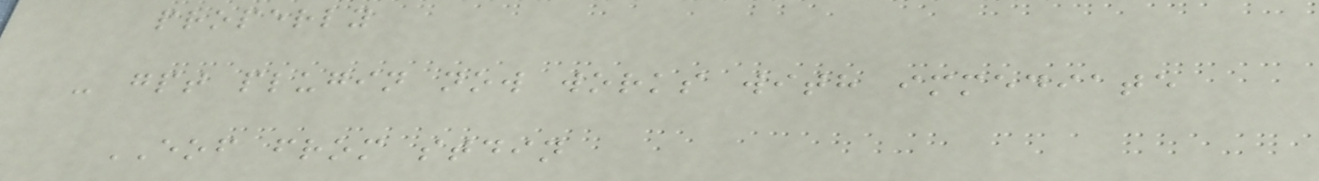properly
- gpt plugin now works with immediate
EOF from stdin
